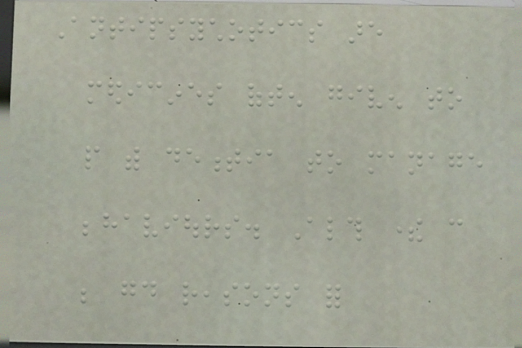Antipsychotics are
medicines often given to
people with dementia to manage
behaviours. Although there can
be good reasons for
